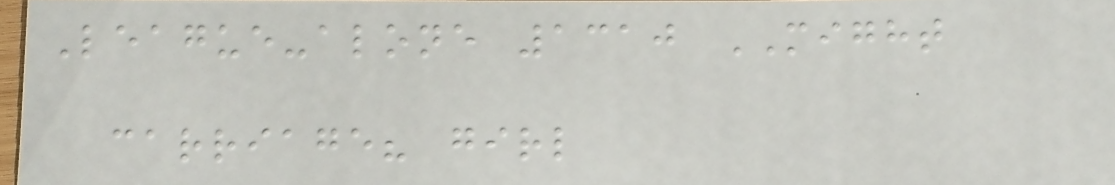League-alone 1310 MIGHT
carriage? girl
